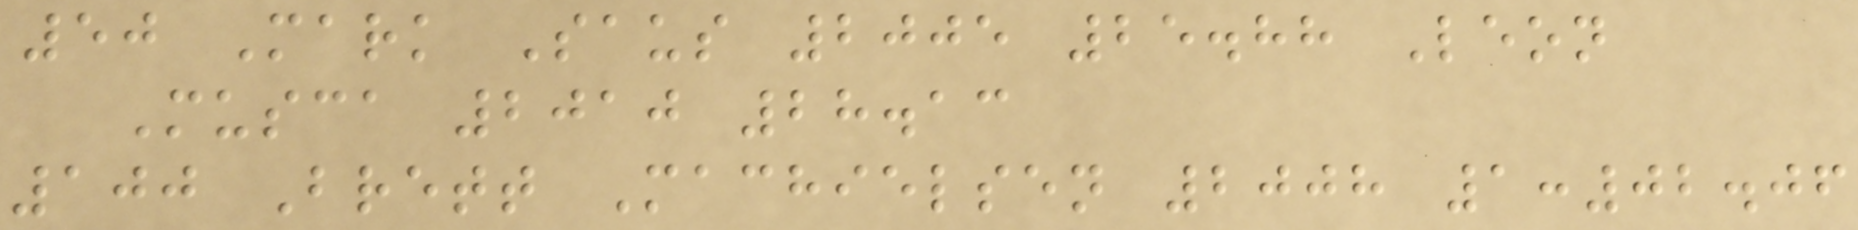50 Mark Saus 2005 25.88 Leon
Musca 2010 28.13
100 Brett Machielsen 2008 1:02.06
